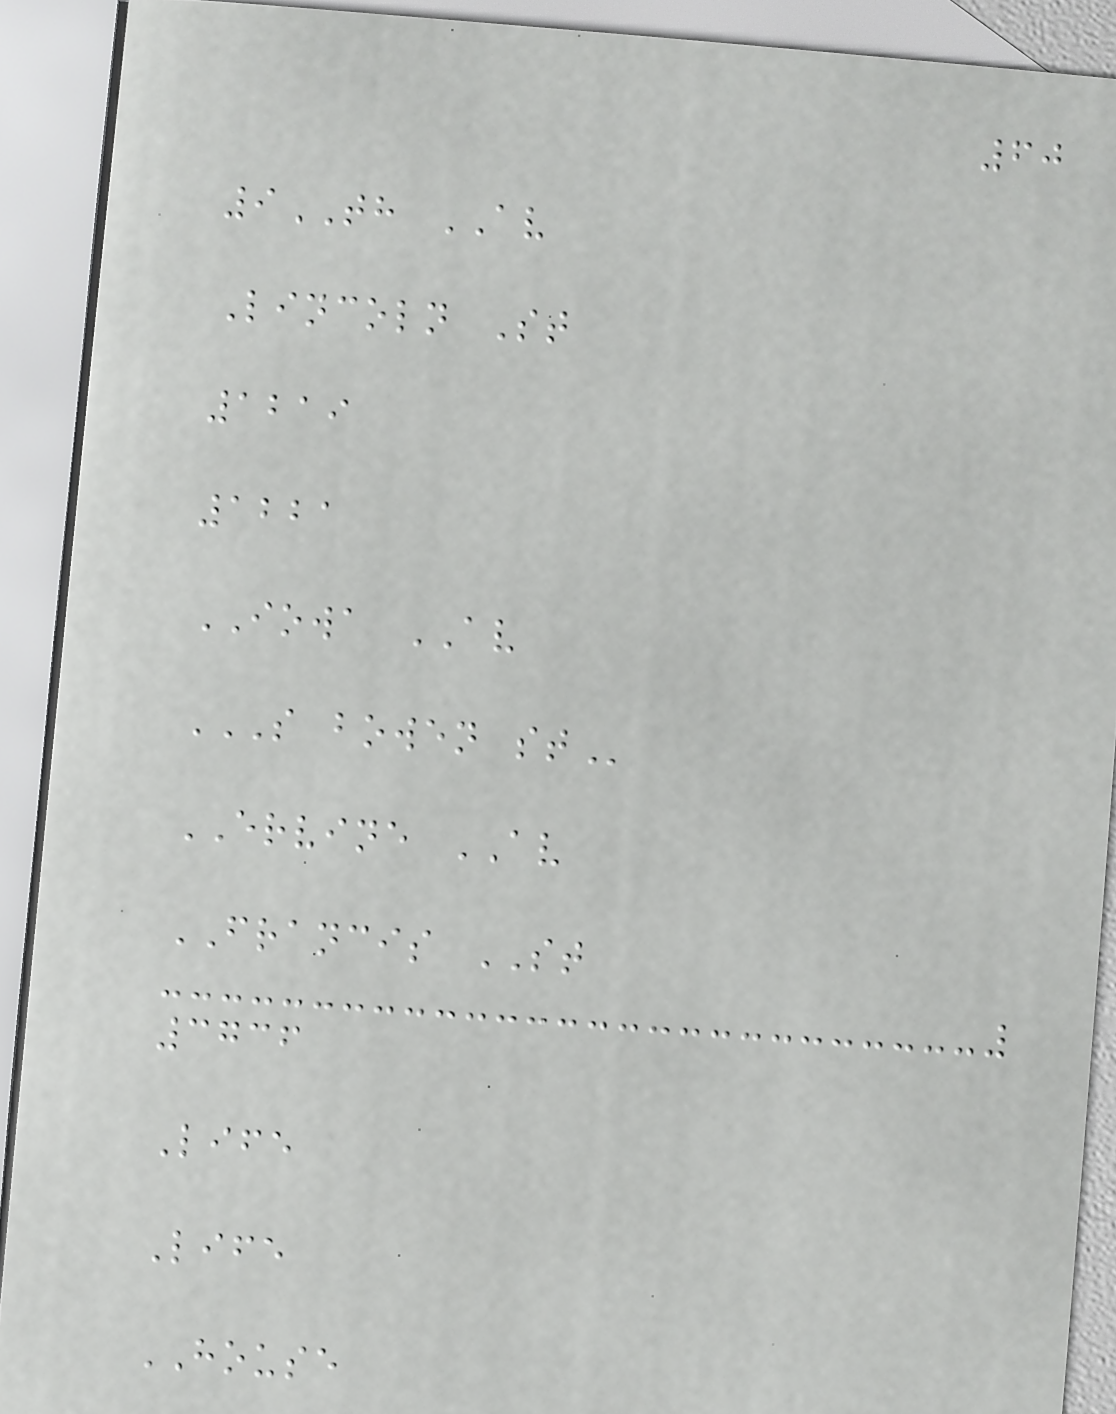60
9TH AV
Lincoln St
1219
1221
IOWA AV
S BOWEN ST
ERVINE AV
FRANCIS ST
3736
Life
Life
HOUSE
